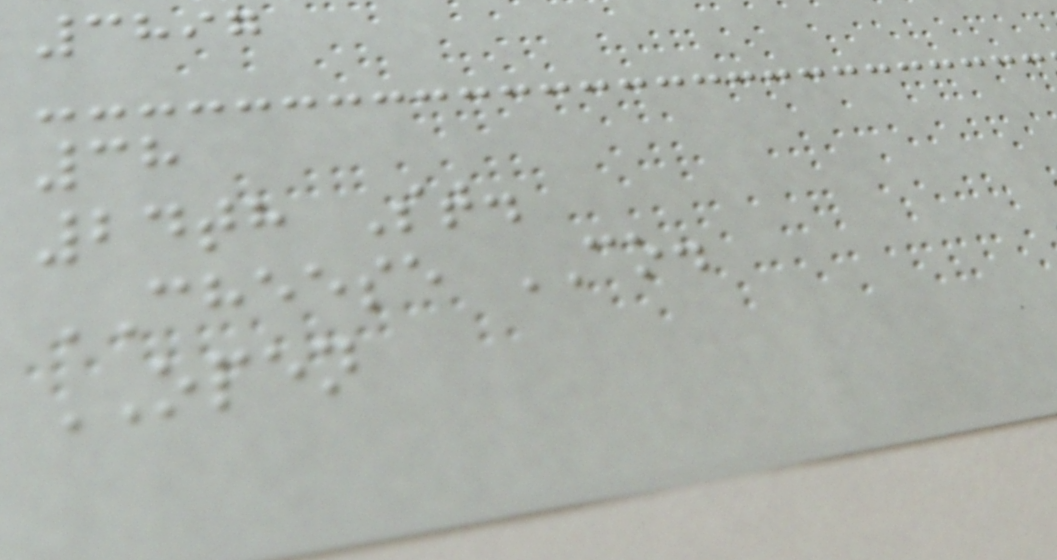3897
38
24th St.
CHEESE CO.
OPEN
